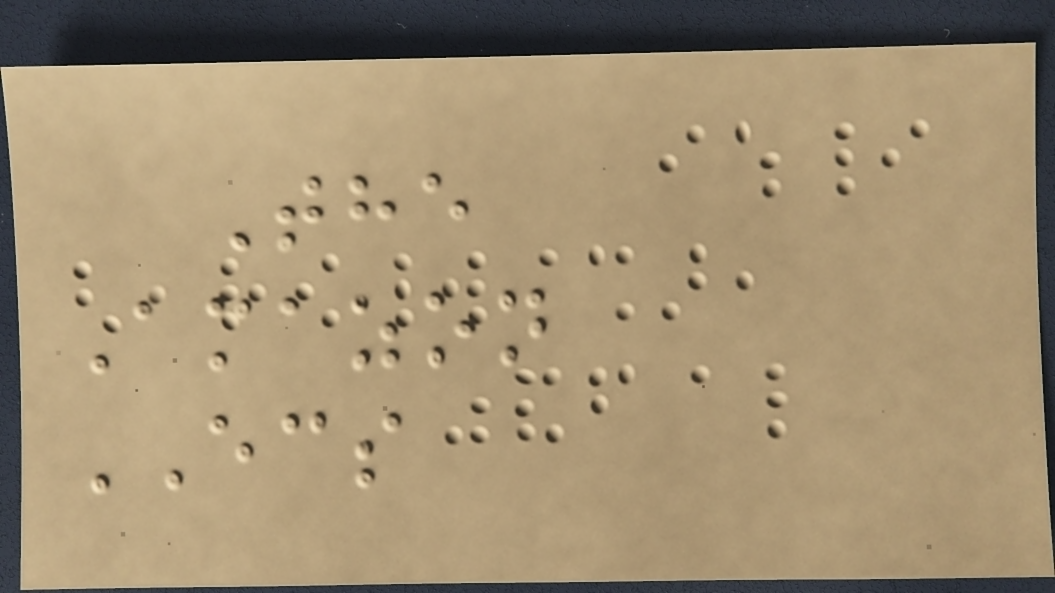The
Amazon
ECS
